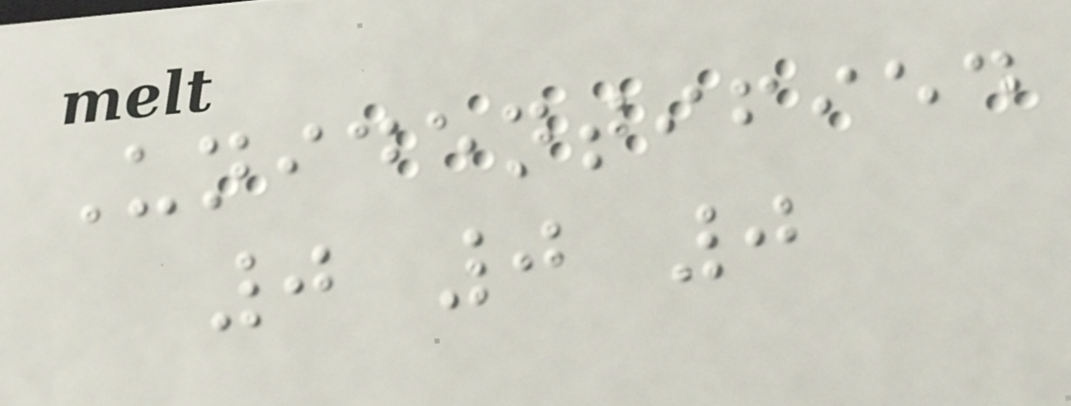Unidentified
0 0 0
